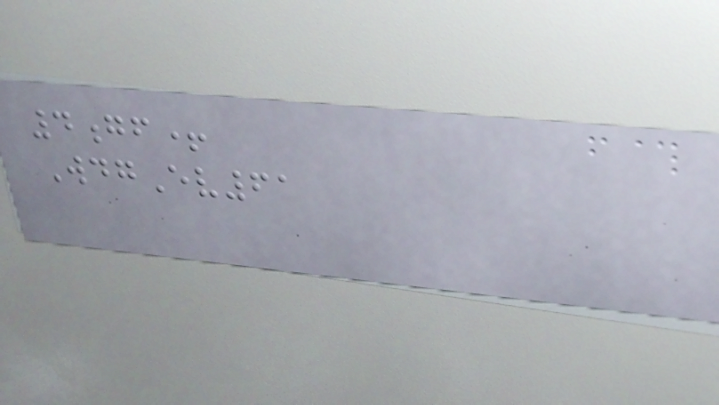4gf+
WdgEv61
